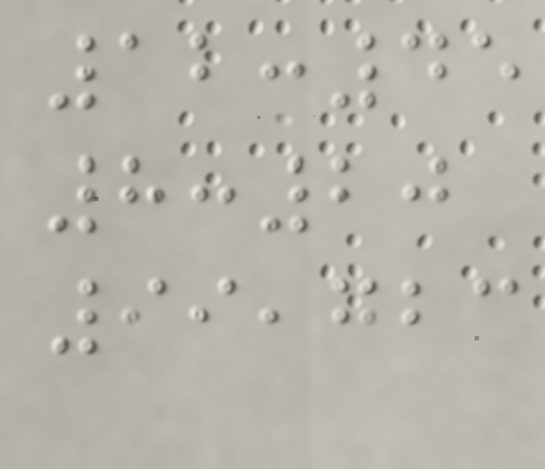12:45
8:20
99,723
